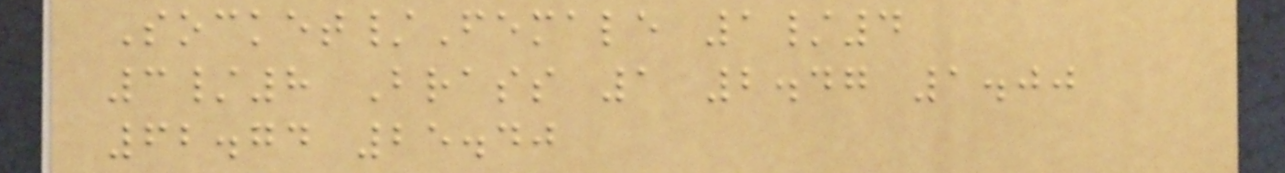Socket/Female 1/4
3/8 Brass 1 2.47 1.00
62.74 25.40
